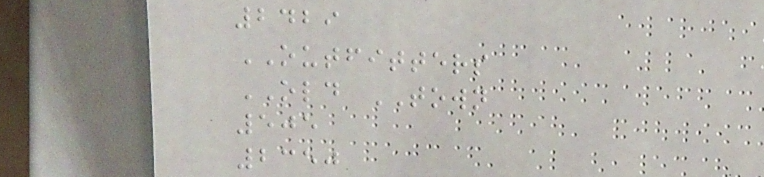2429
OUTFITTERS
OLD TOWN
505
2350
